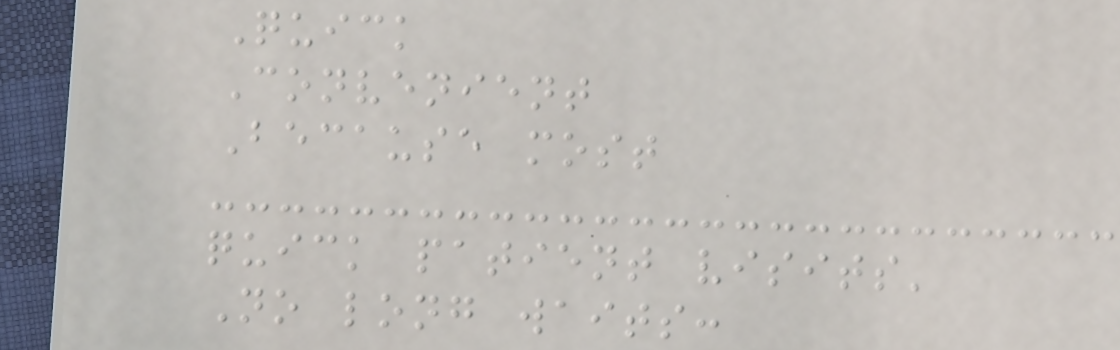Quick
Convenient
Because most
quick patient visits'
No long waits:
